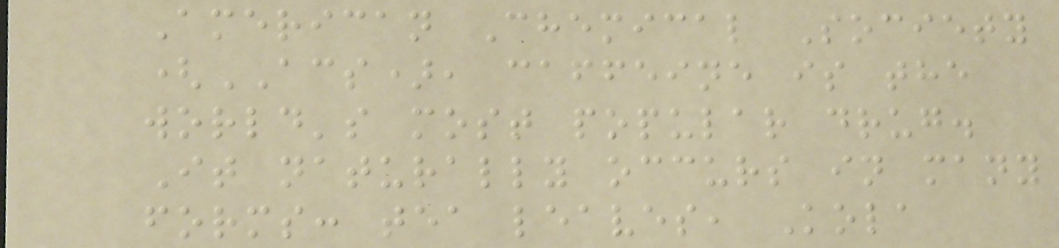American Chemical Society
(ACS), caffeine is the
world's most popular drug.
It naturally occurs in many
forms: tea leaves, Kola
